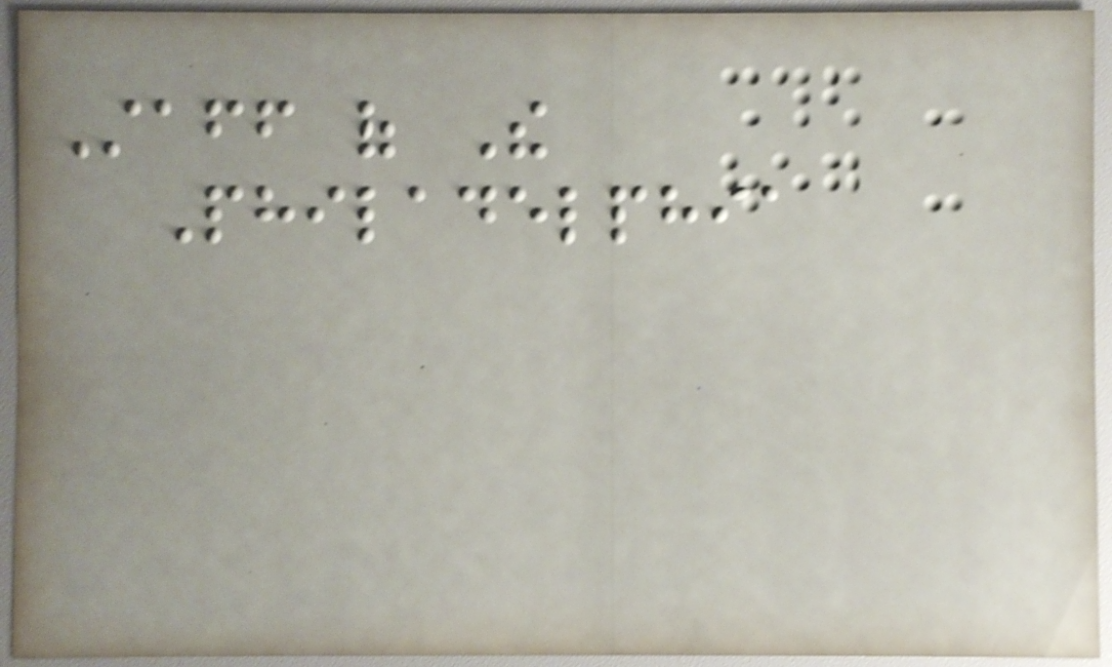Staff of The
Philadelphia
